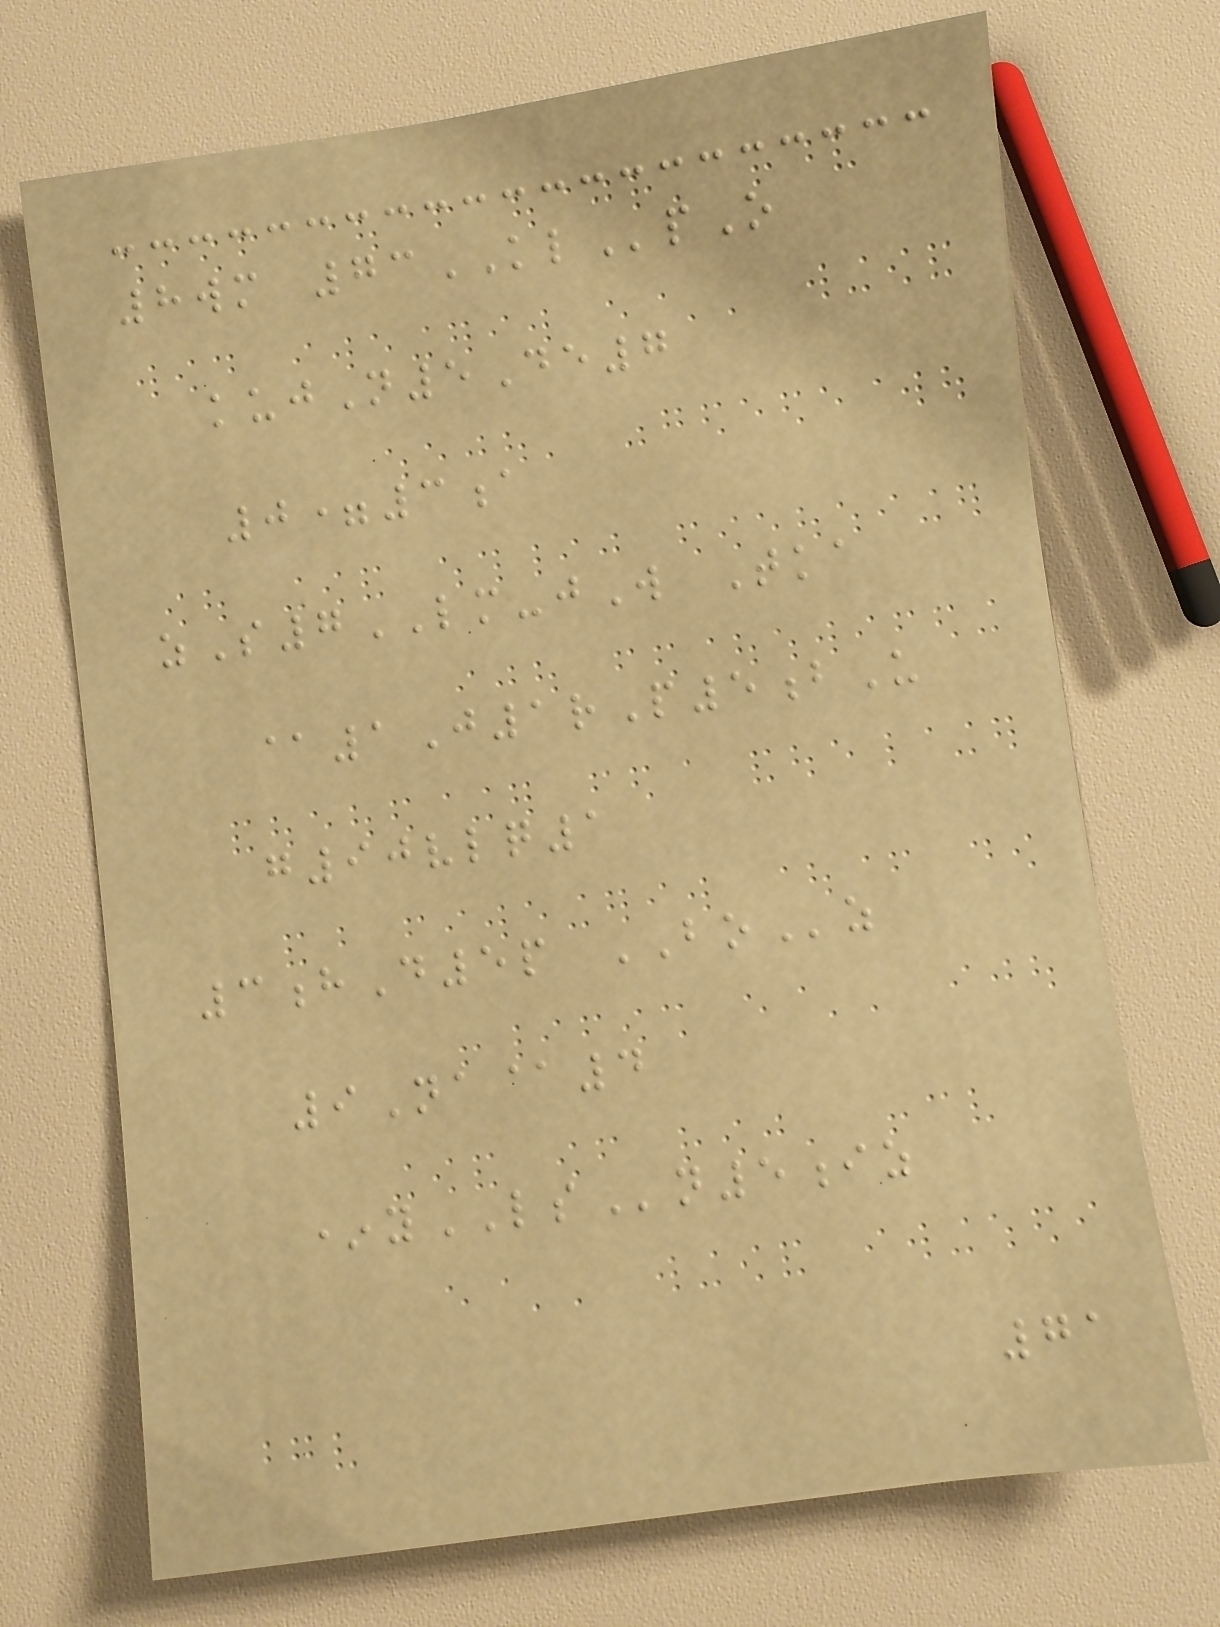8wm 73KLpO
kujN5De7
0=3a
zS7LM-jW Tka
@1J1rP5bU
g90vlq1
3hD5p BOz
9Na@4
*yLSn5iz
71
